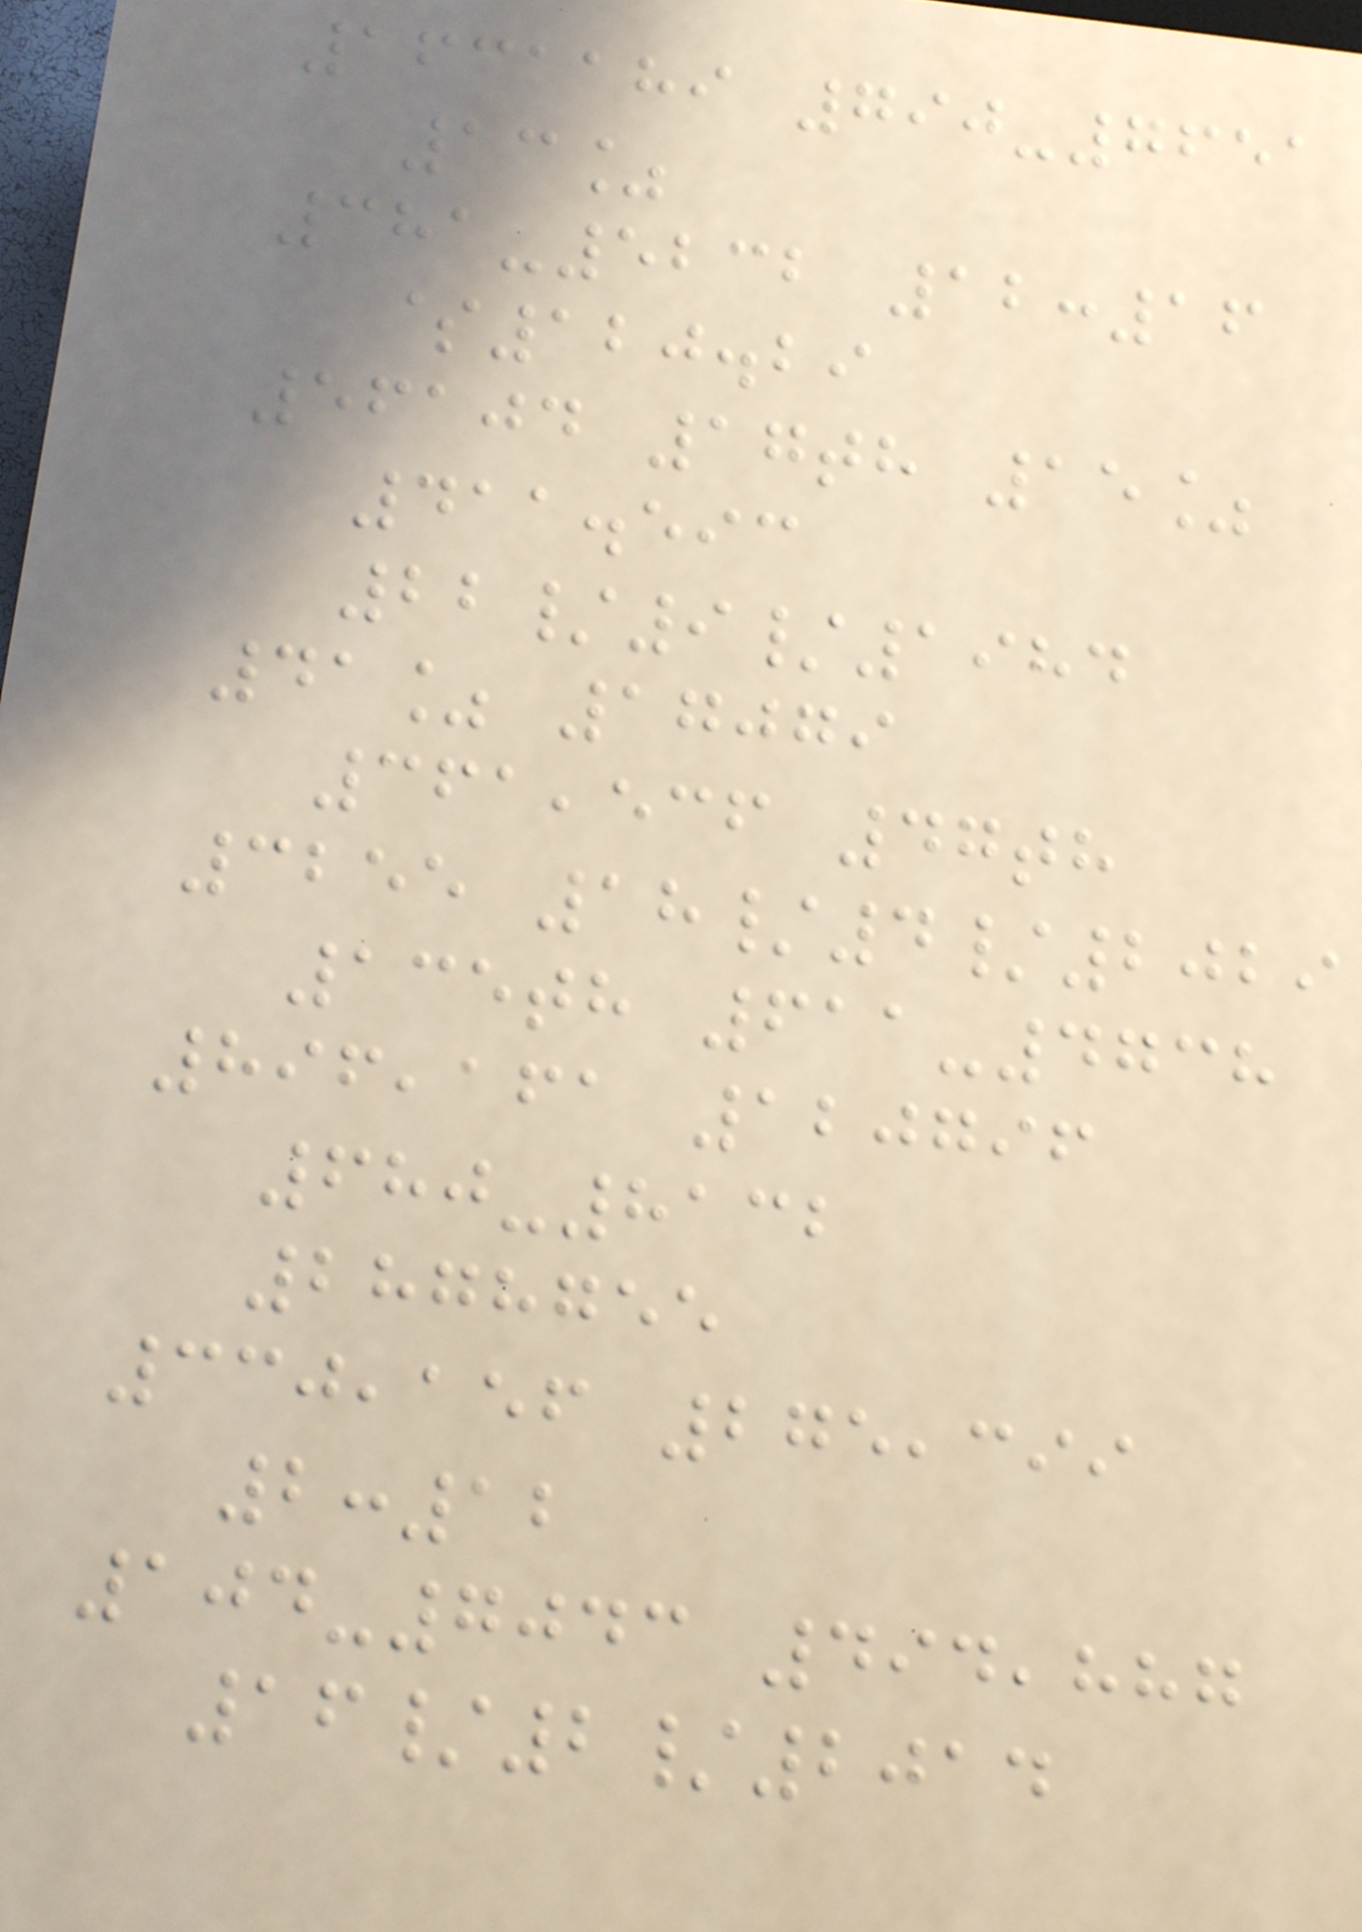1631189 790-7651
13%
381-5232 12:16
$120.29
56104 17th 15%
411.593
22/9/1984
41% 17079
361,536 47th
3255 18/4/2029
135th 611-4738
896,161 120796
680-8132
2878755
330,156 275,399
2:12
104-7043 494,887
16/2/2014
